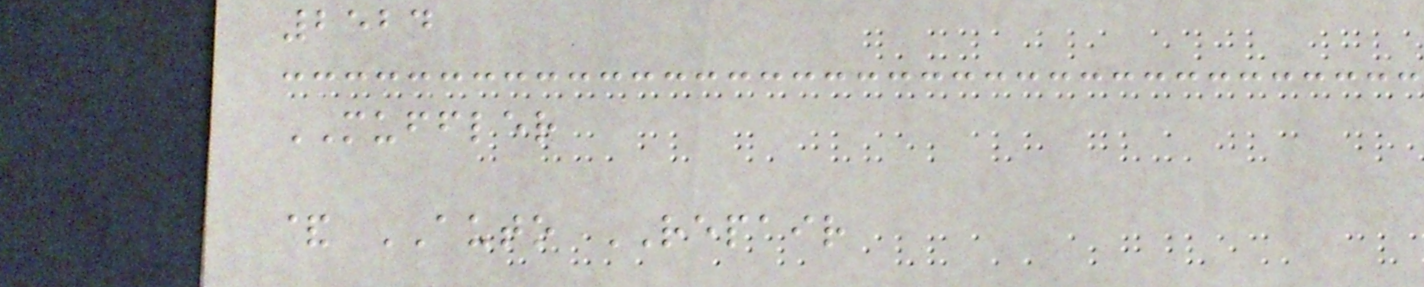2524
MUFFLER
& AUTO REPAIR
